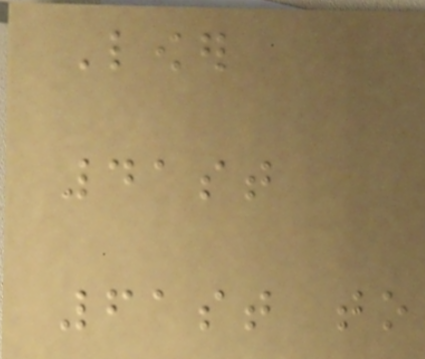Lower
41st
61st to
